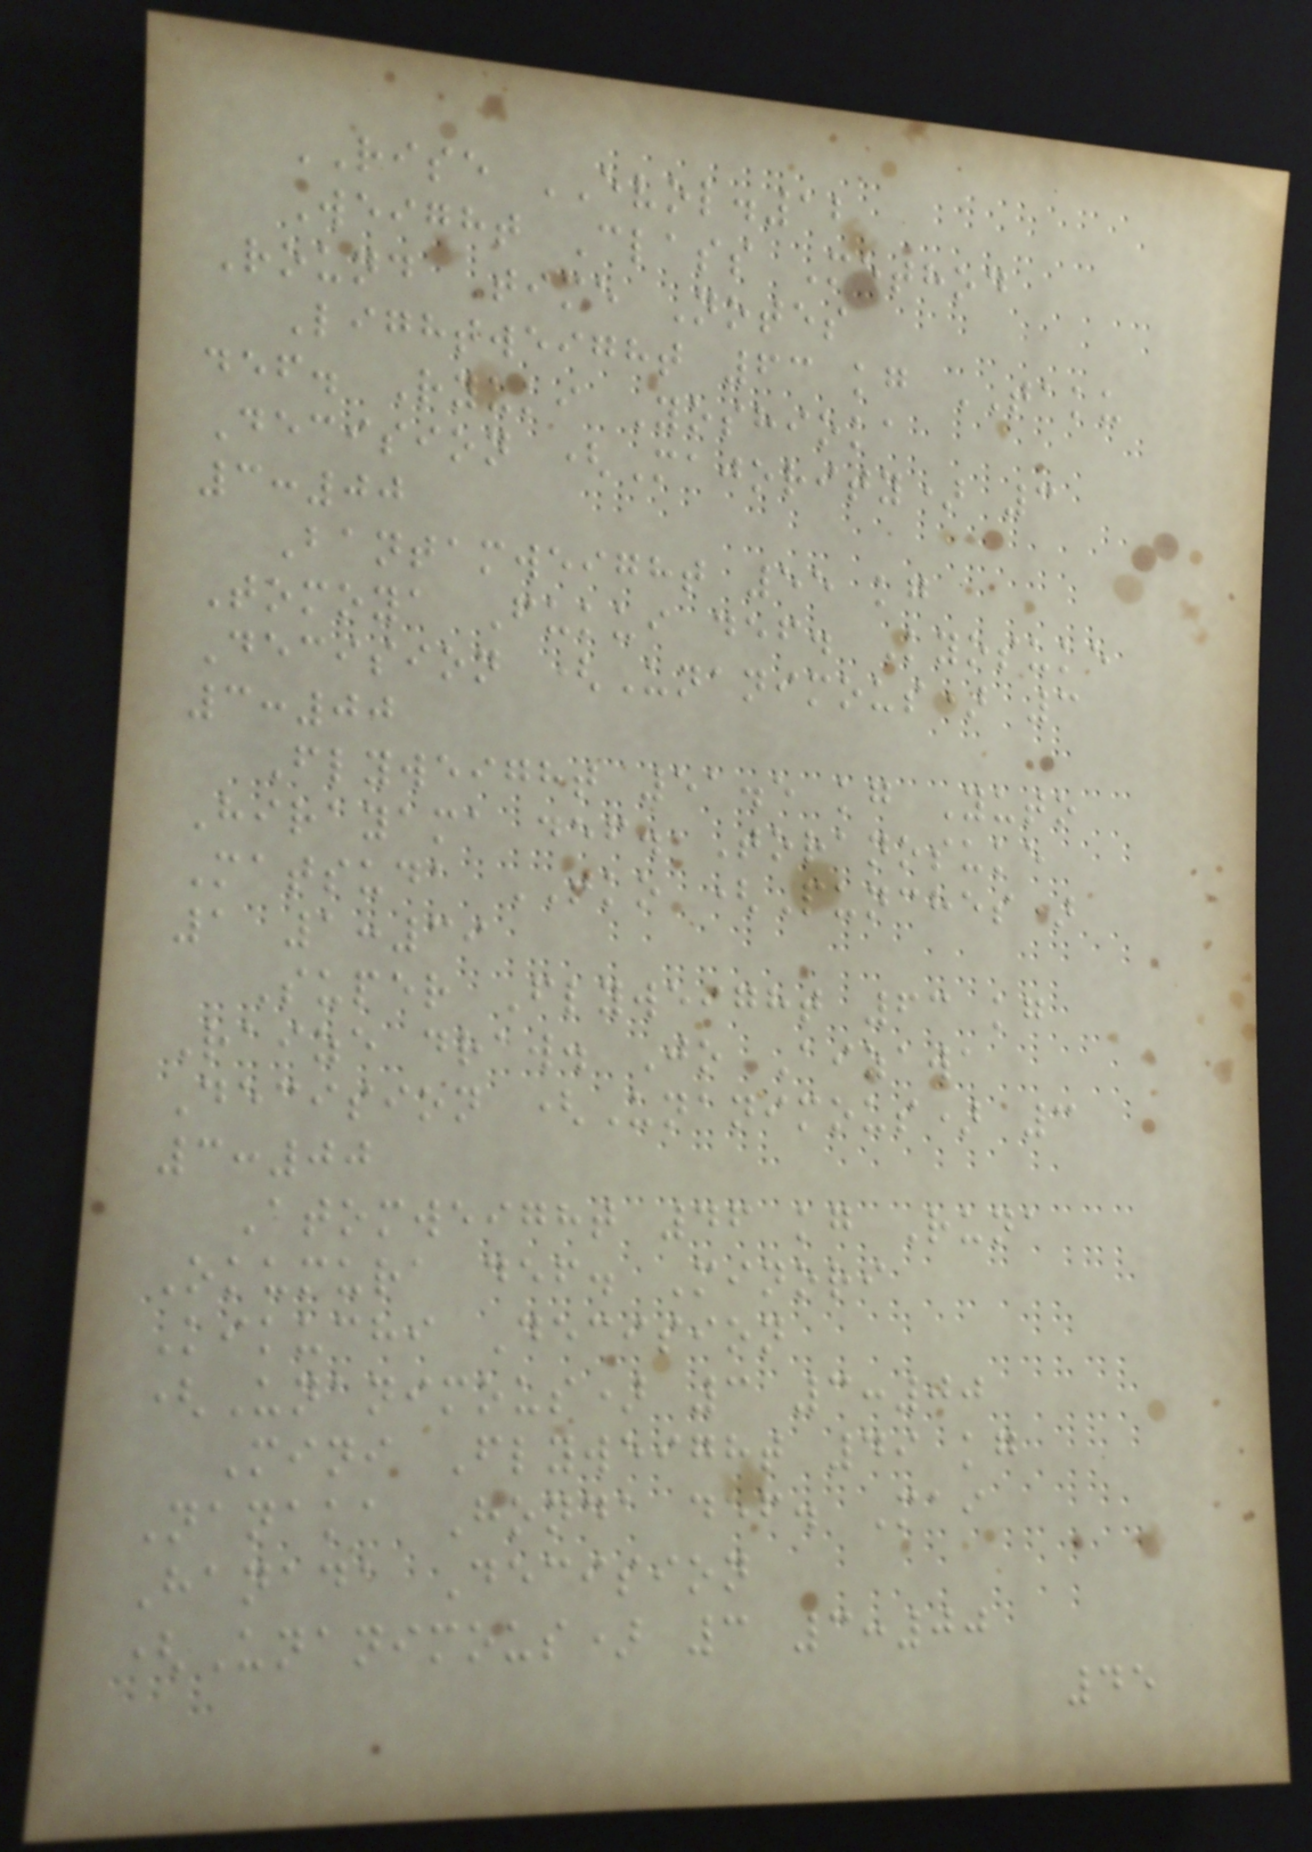RISE EVOL.12
Weight Class Method
Round Time Notes
Lightweight 63 kg TAKU
def. Ryuki Yoshioka
Decision (Majority) 3
3:00
Bantamweight 55 kg
Tomoya Fukui def. Kyosuke
Decision (Unanimous) 3
3:00
Flyweight 51.5 kg Yuto
Hirayama def. Toranosuke
Matsuda TKO (Punches)
1 1:39
Super Flyweight 63 kg
Raize draw. Jo Aizawa
Decision (Unanimous) 3
3:00
Atomweight 46 kg Runa
Okumura def. Minori
Kikuchi Decision
(Unanimous) 3 3:00
Mini Flyweight 49 kg
Nanaka Honda def. Mai
Hanada Decision
(Unanimous) 3 3:00
45
